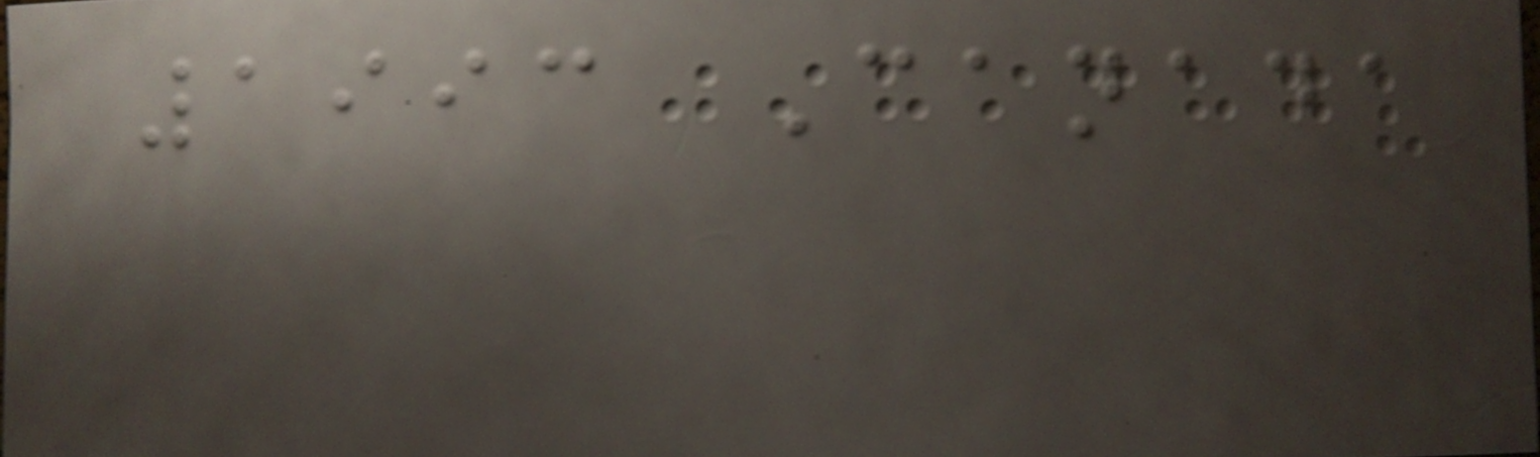1993 Canada
